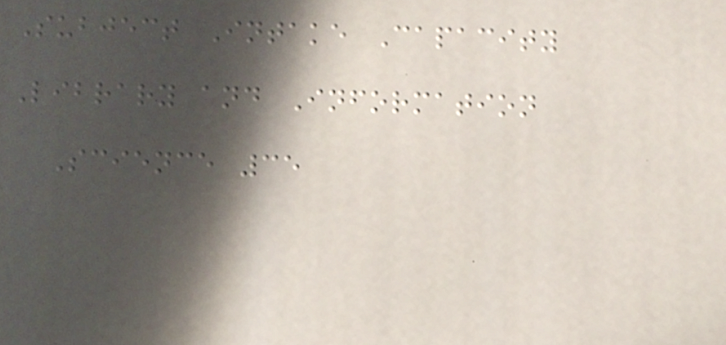Subject Intake Capacity
Library and Information
Science 35
